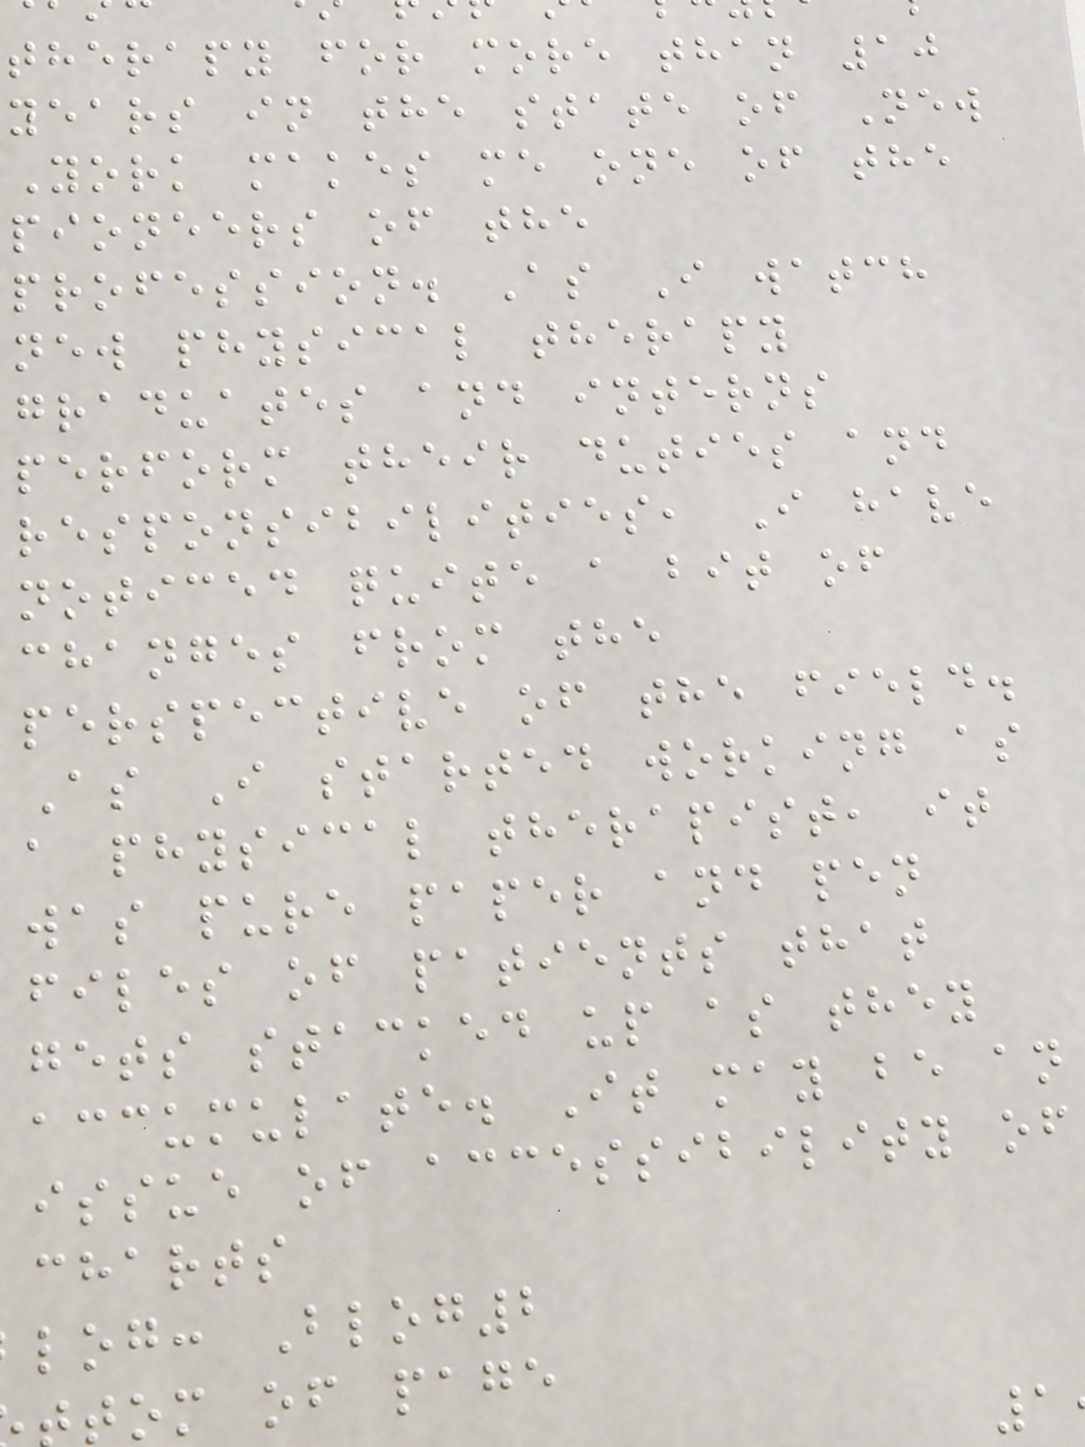therapy for more than 10
years in the state of New
York makes me one of the
pioneers of the
profession. As I watch
new physical therapy
graduates and interns
perform their duties and
responsibilities, I have
noticed quite a bit of
changes from the
perspective of the field.
As I started working as
a physical therapist, it
was pure paper and pen
files of patients that
gets stacked up as they
accumulate. It may be an
issue of accessibility of
charts
log: Blog2
tom of page
